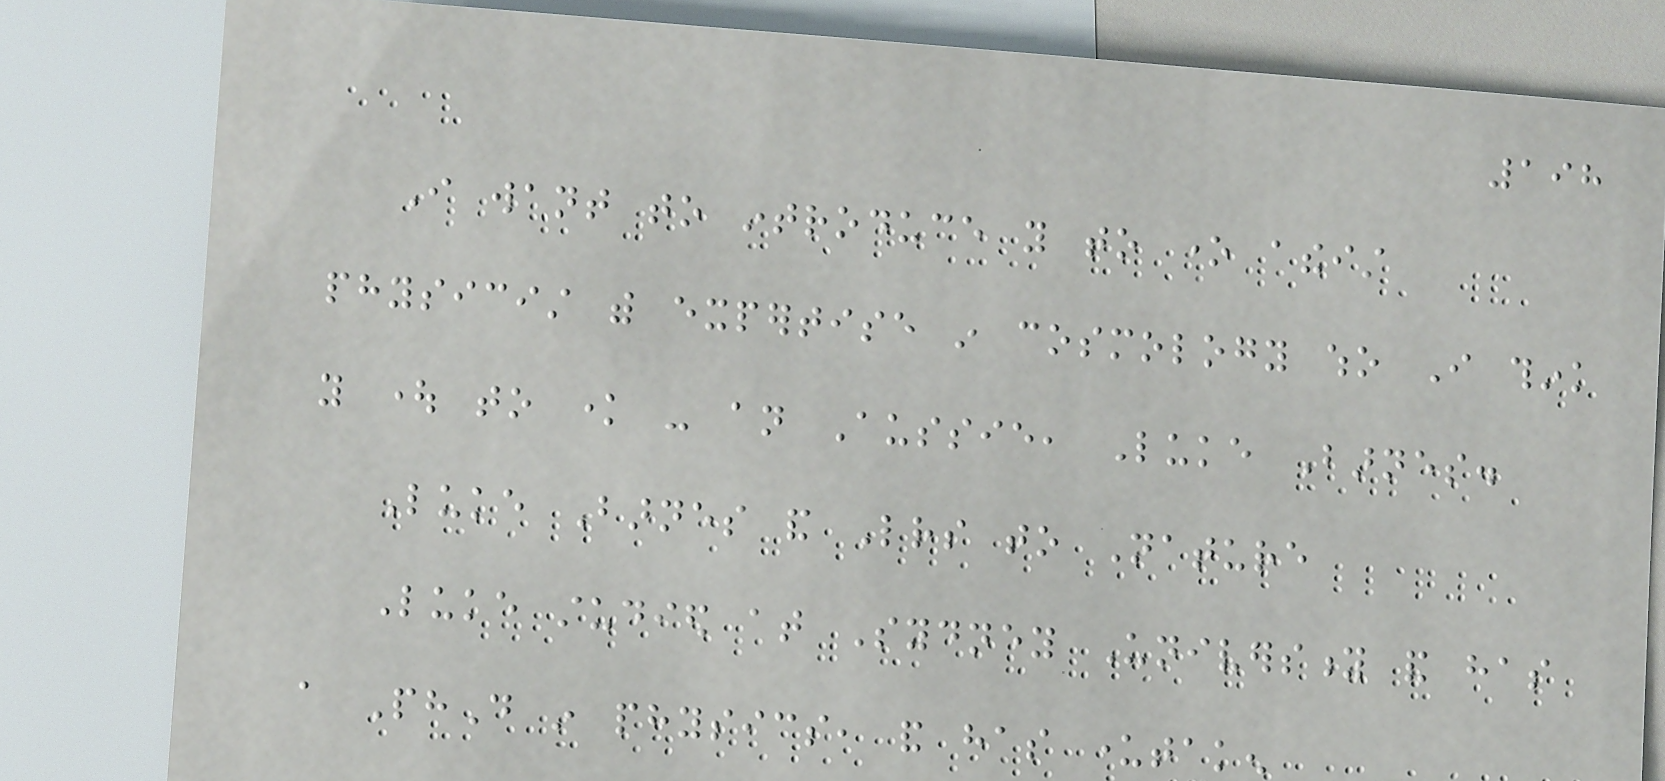198
I want to introduce you to one atheist
physicist with expertise in cosmology who I think
you ought to know - an Aussie, Luke Barnes.
Luke Barnes and Letters to Nature
Luke studied at Sydney University and has
a PhD in physics, and has undertaken
